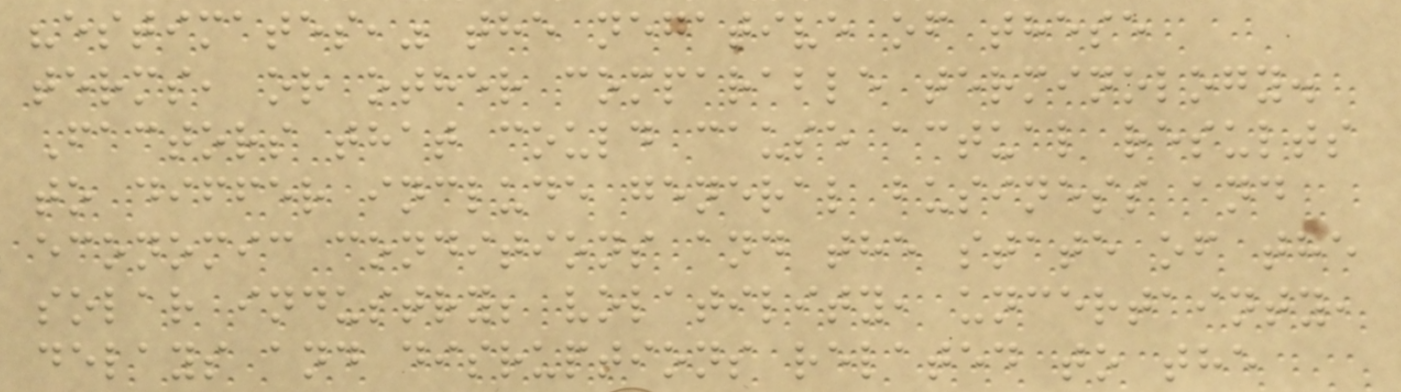"estimates," the negative of these
terms, or other comparable terminology.
Factors that could cause actual results
to differ include general business and
economic conditions and the state of the
solar industry; volatility, uncertainty,
delays and disruptions related to the
